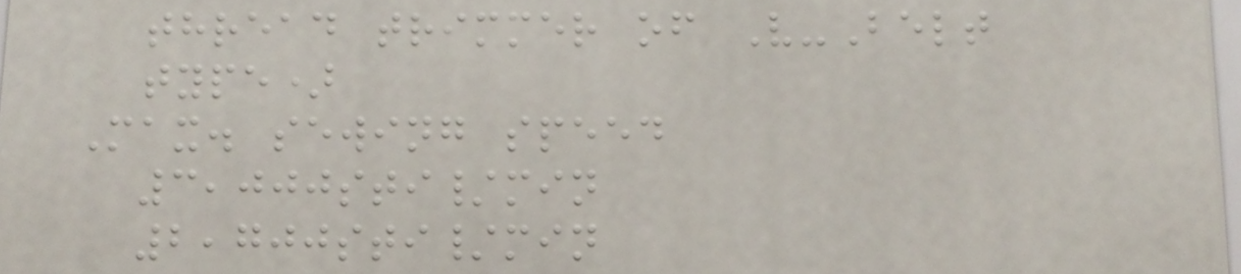thread trimmer of V-Belt
type)
Max. sewing speed
3,000sti/min
2,700sti/min
